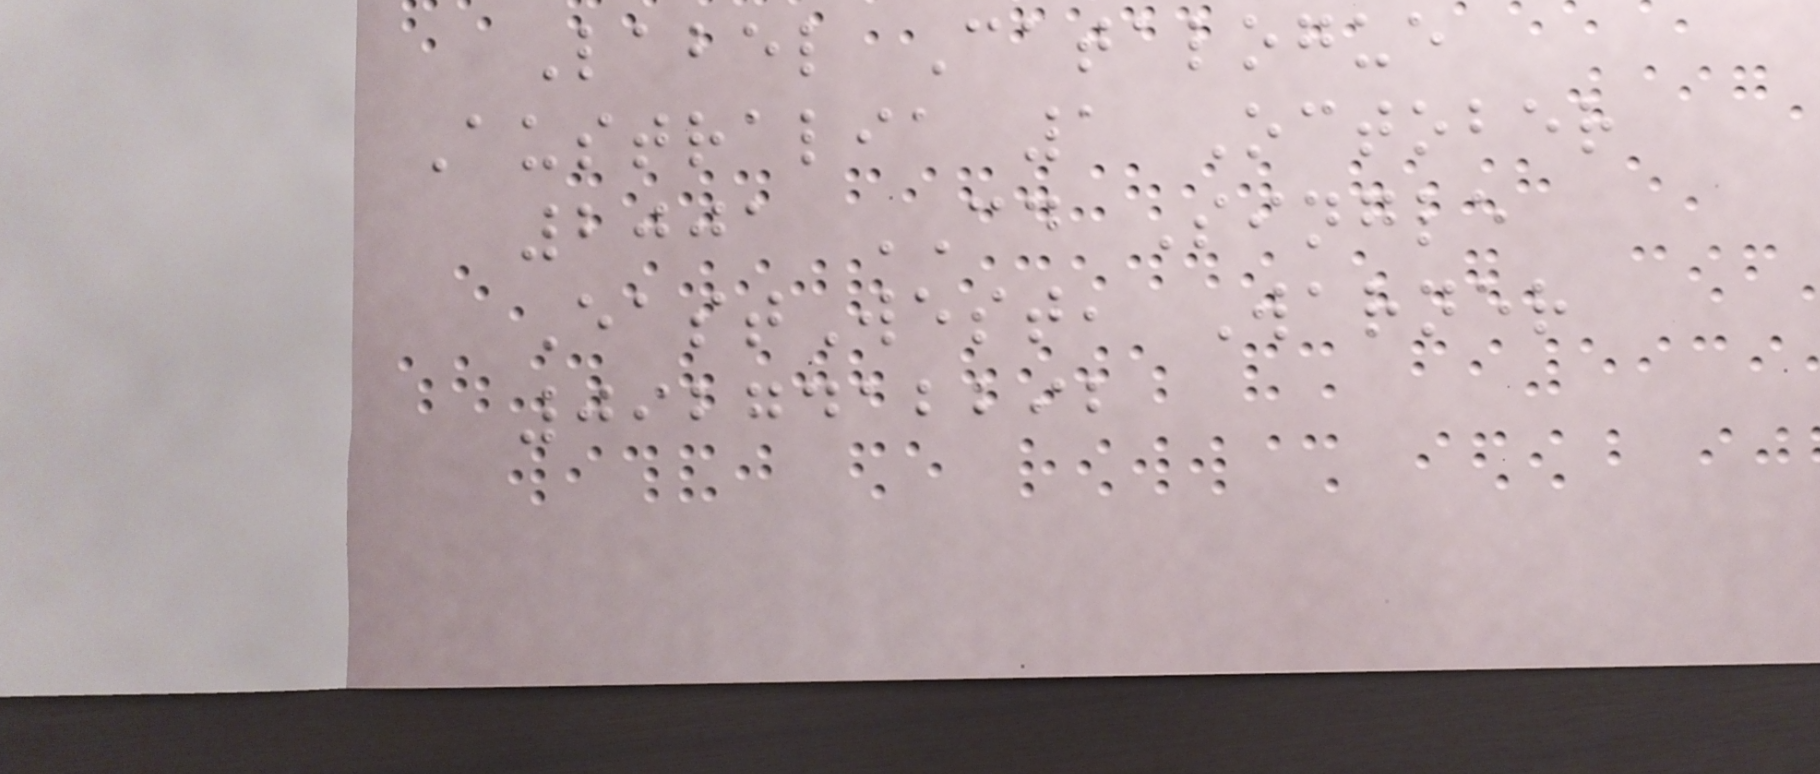Label Catalogue
Australia 1 October
2001 CD Single
EastWest, Warner
0927412292
